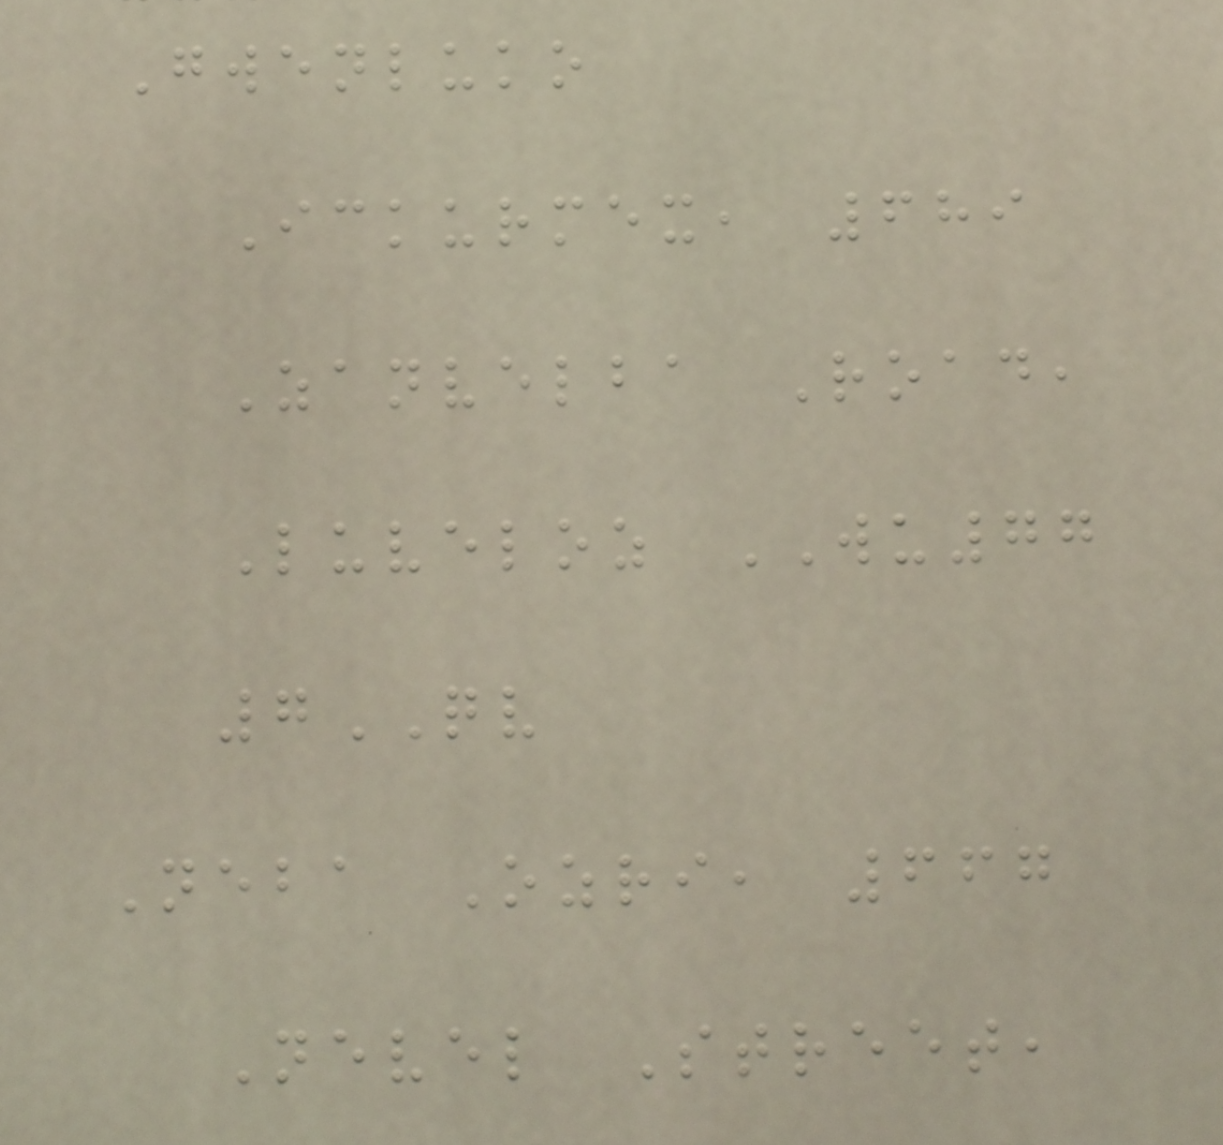Gwenluko
Ickurmex, 689
Zanvelba Road,
Luveloz WU77
7QV
Neba Ozri, 667
Nevel Street,
